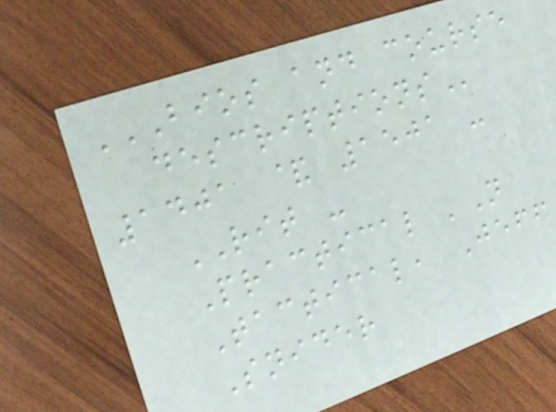BIOS AND COURSE
DESCRIPTIONS
1401 & 1501 -
RIT -
Practical 'N
Tactical, Jeff
Snider
